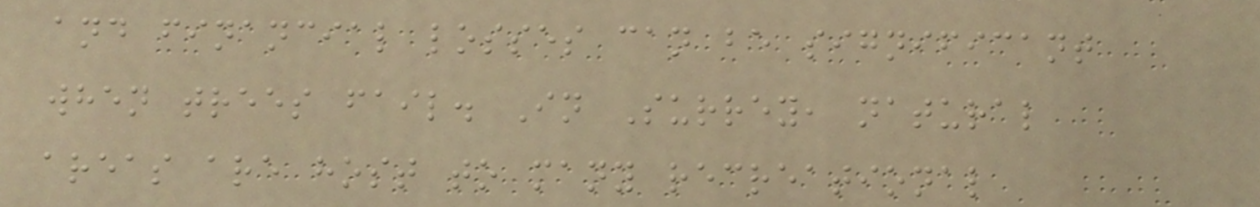and financial losses can be significant
when trees fail. In Surrey, natural
areas are host to many recreational
